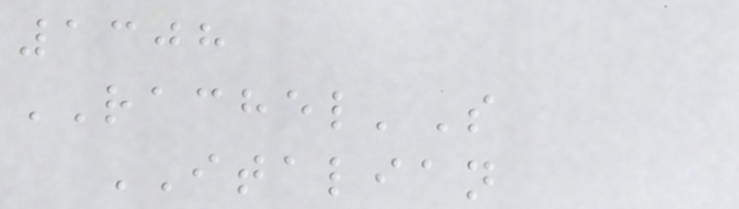1308
RACHEL'S
ITALIAN
